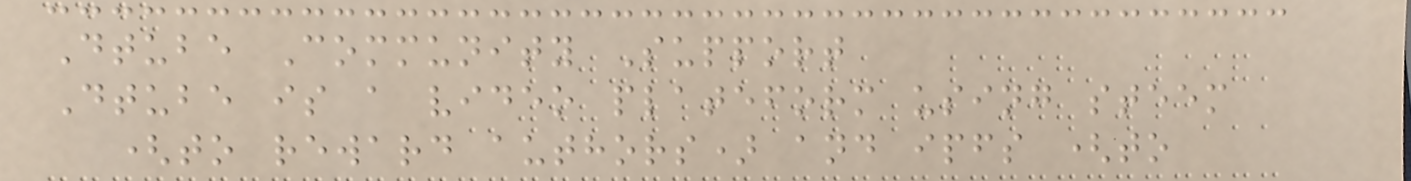Dtube Community Support
Dtube is a video plateform using steem
(to reward authors) and ipfs (to
